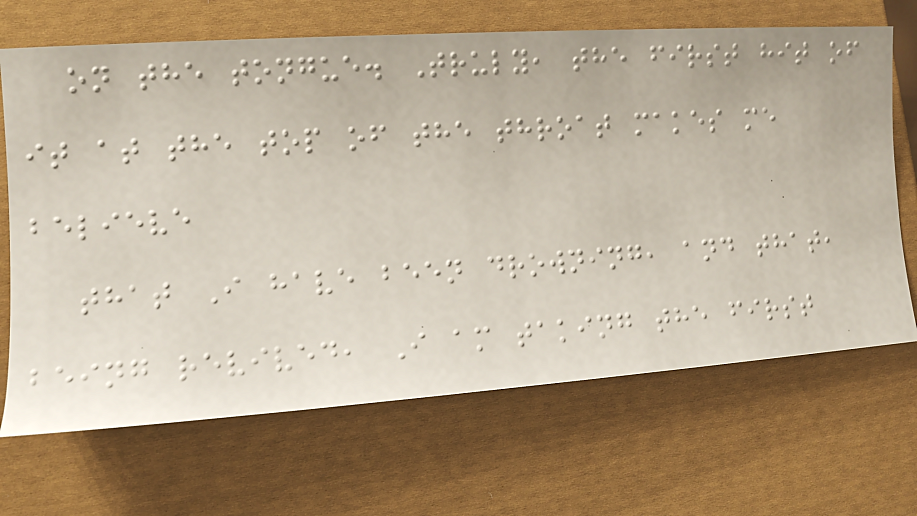on the tongue. Truly, the first hit of
it at the top of the throat makes me
believe
that I have been drowning, and that,
being revived, I am taking the first
